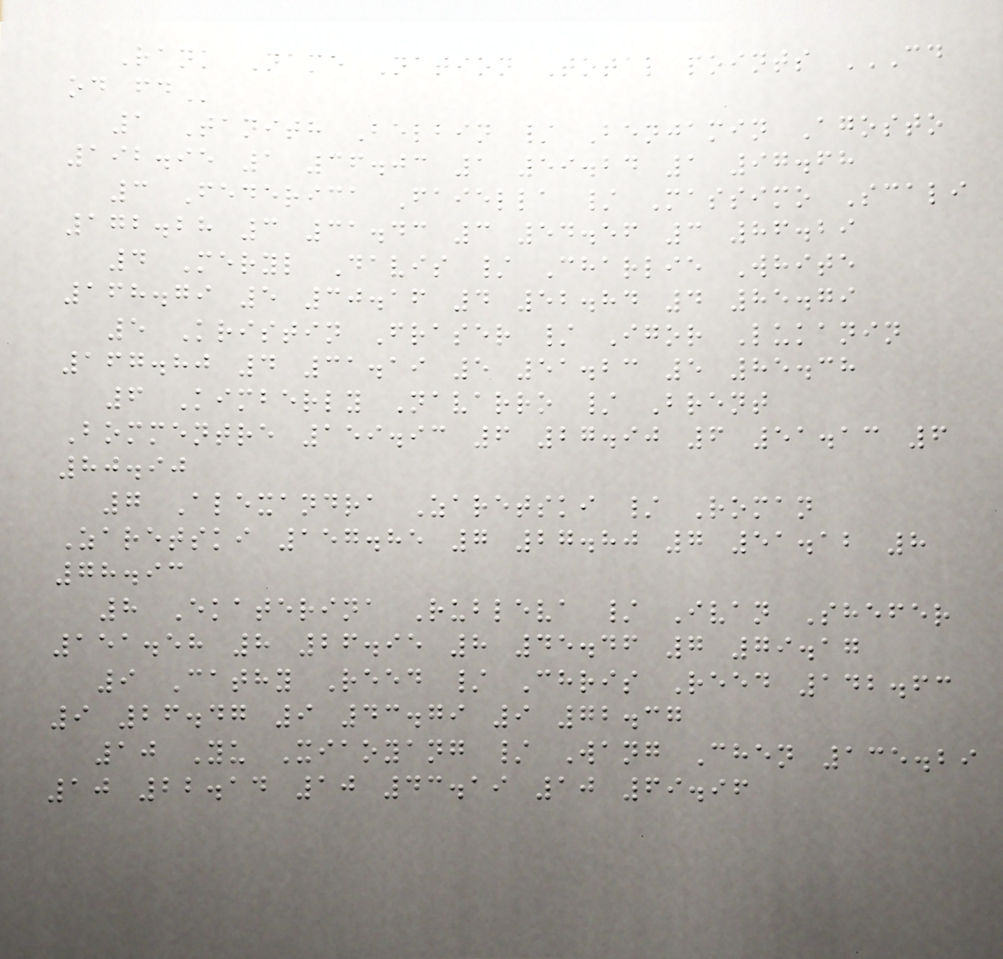Rank Name Nation Total points CD
OD FD
1 Tanith Belbin / Benjamin Agosto
192.95 1 36.03 1 59.24 1 97.68
3 Federica Faiella / Massimo Scali
172.28 3 31.43 3 54.56 3 86.29
4 Meryl Davis / Charlie White
168.79 5 30.16 4 52.84 4 85.79
5 Kristin Fraser / Igor Lukanin
167.80 4 31.19 5 51.23 5 85.38
6 Kimberly Navarro / Brent
Bommentre 159.93 6 27.90 6 51.13 6
80.90
7 Alexandra Zaretski / Roman
Zaretski 157.85 7 27.80 7 51.12 8
78.93
8 Ekaterina Rubleva / Ivan Shefer
151.58 8 26.95 8 45.46 7 79.17
9 Cathy Reed / Chris Reed 142.63
9 26.47 9 43.79 9 72.37
10 Yu Xiaoyang / Wang Chen 135.29
10 22.14 10 43.19 10 69.96
